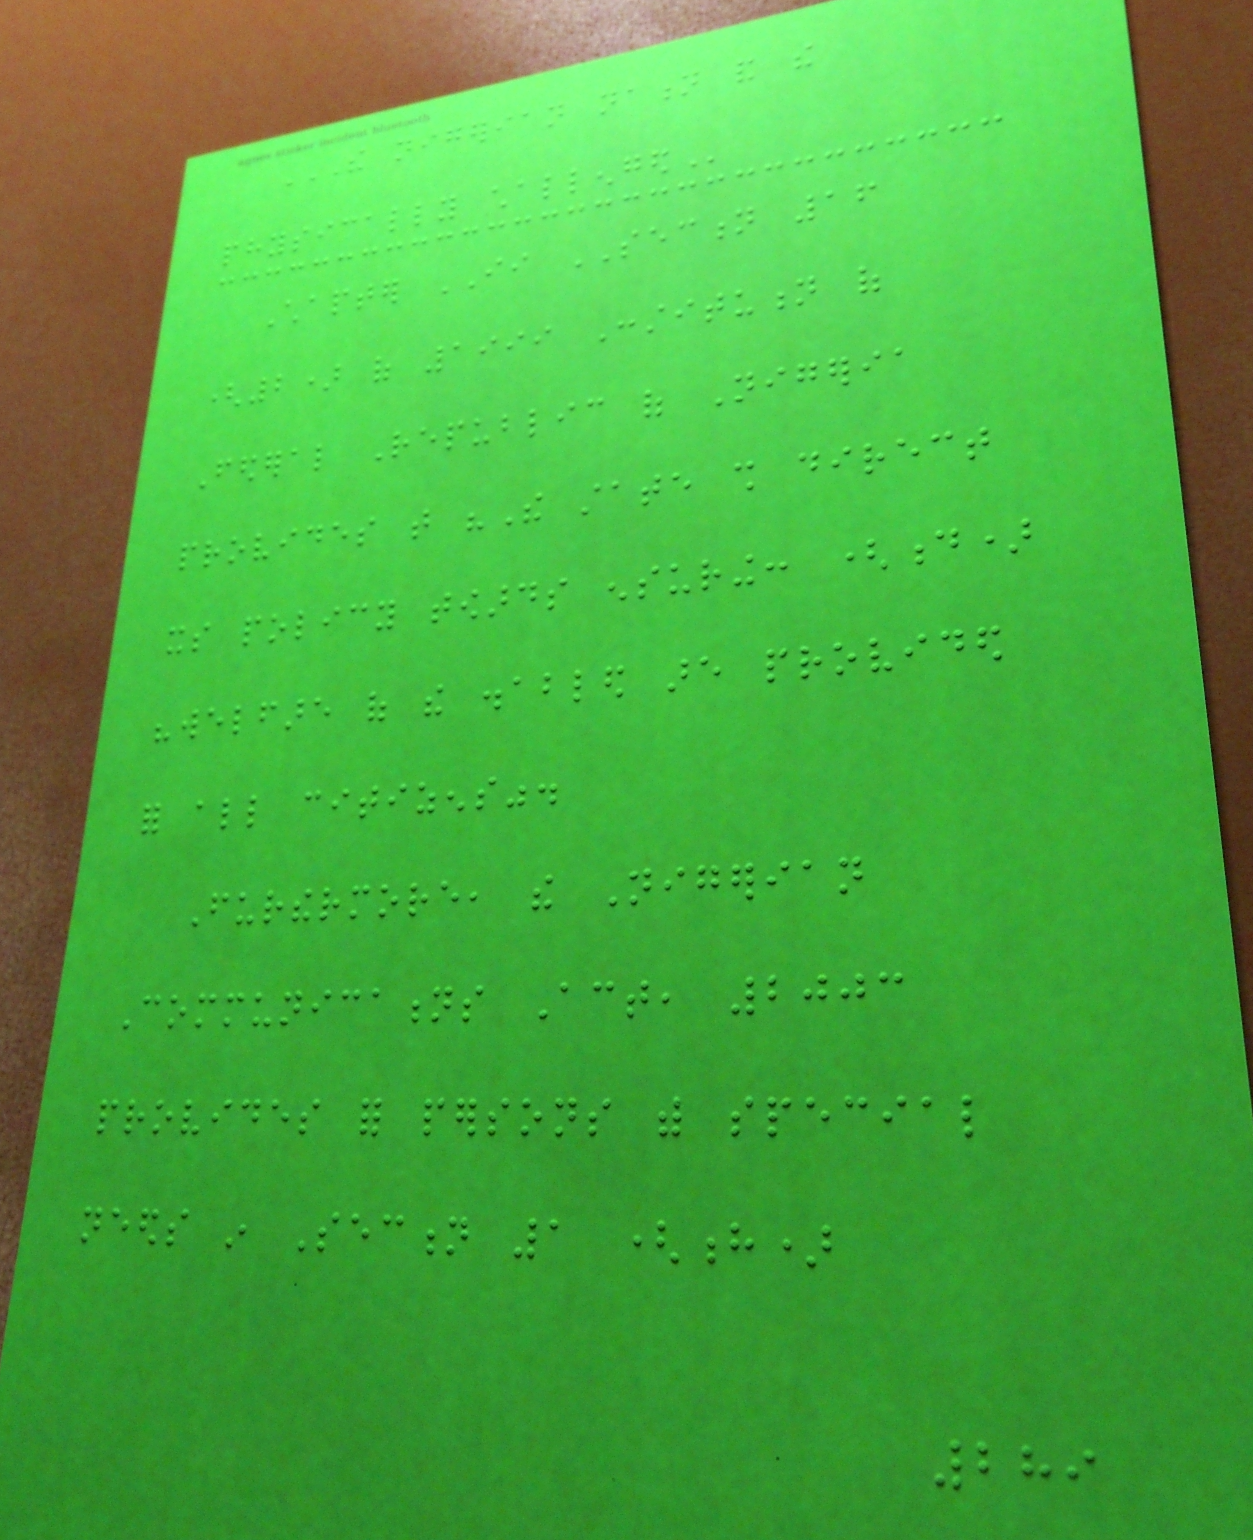THE NIGERIAN NATION AND THE
PHYSICALLY CHALLENGED
Chapter II SECTION 16
(2) of 1999 Constitution of
Federal Republic of Nigeria
provides that "The state shall direct
its policy towards ensuring: (d)
"welfare of the disabled are provided
for all citizens".
Furthermore, the Nigerian
Communications Act, 2003
provides for persons with special
needs in Section 1 (h)
289
